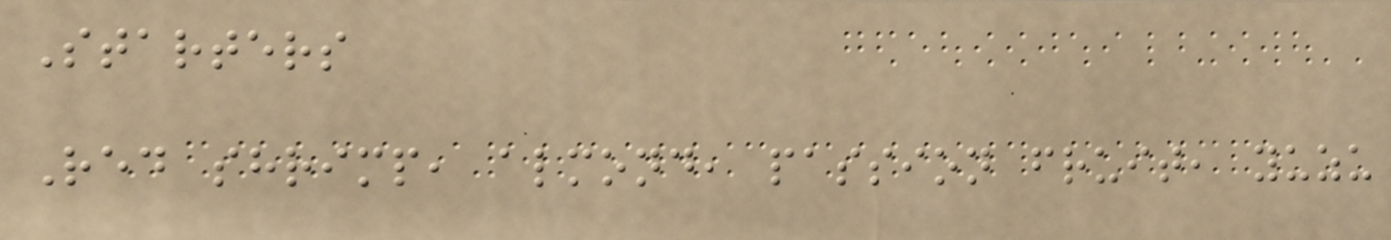Starters
Red shrimp, almond, passion fruit, yuzu
